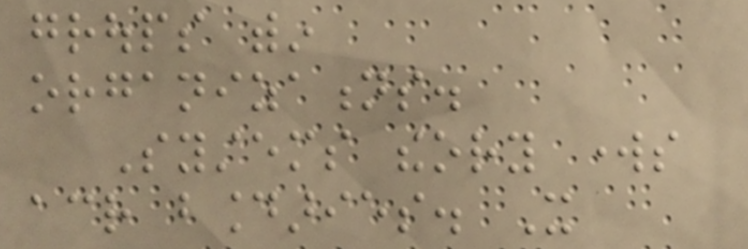groups within
organizations.
Systems theory works
across boundaries. It
